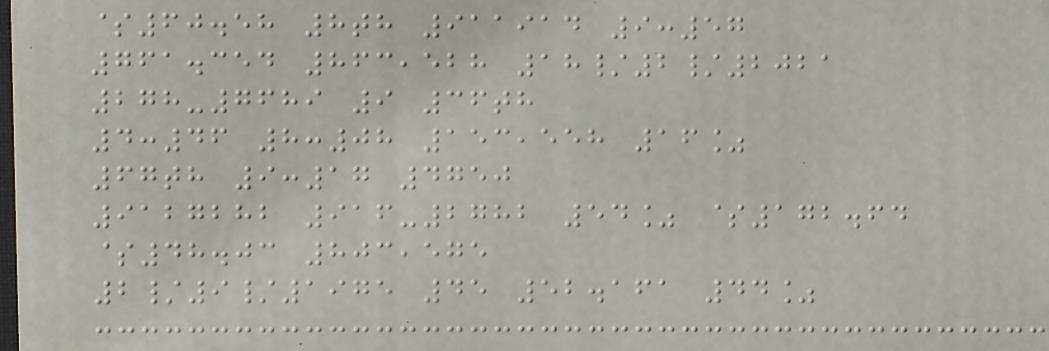$60.58 8th 911914 9:57
761.354 863,528 18/2/2021
278-7689 9 36th
4:46 8:08 153,558 16%
67th 9:17 4750
9127282 916-2782 54% $172.64
$48.03 803,575
2/9/1975 45 52.161 44%
